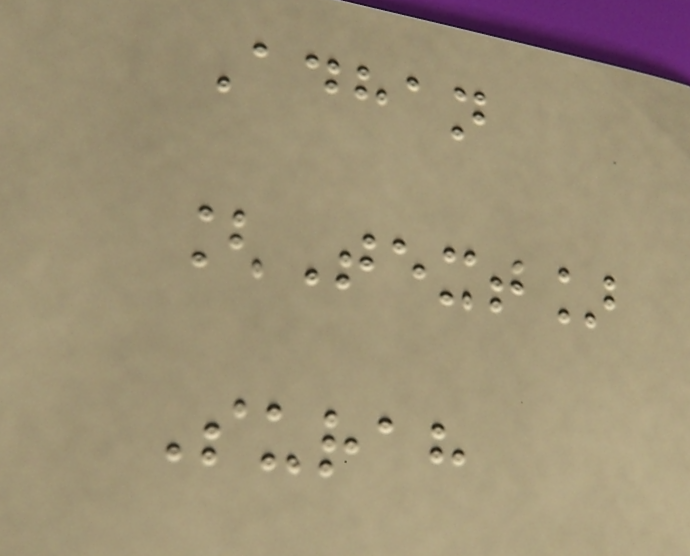Adhan
[Text]
Surah
